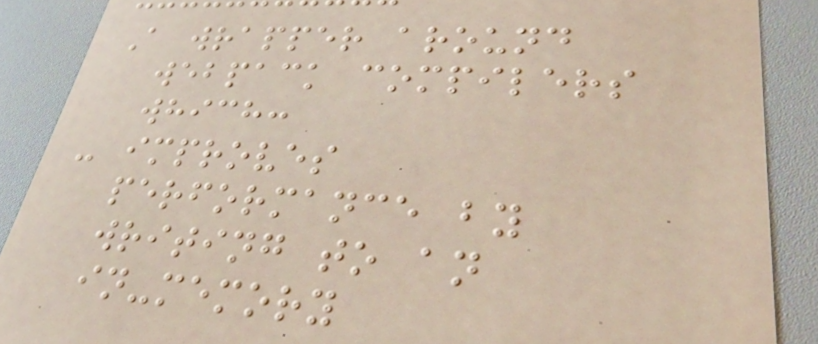A wrapper around
webpack compilers
which:
- improves
performance by
writing to an
in-memory
